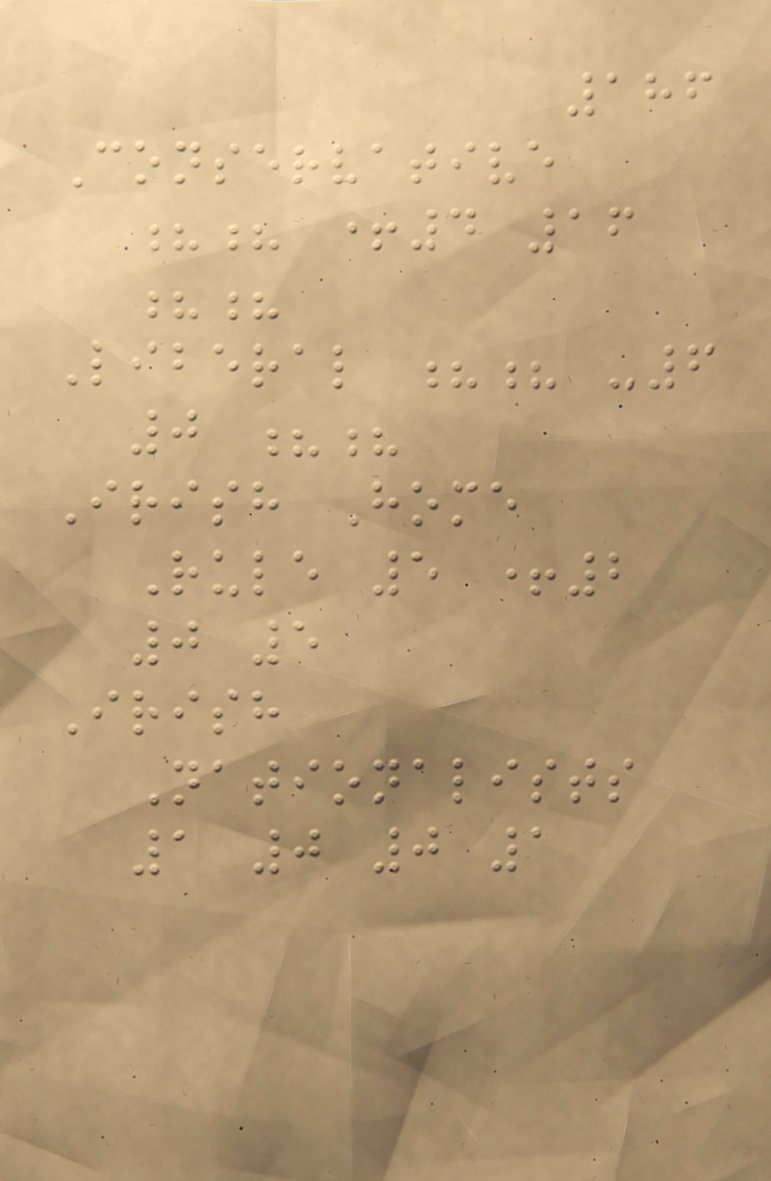186
Conservative
?? +4 16
??
Liberal ?? -6
0 ??
Irish Home
Rule 5 +2
0 5
Irish
Nationalists
1 0 0 1
